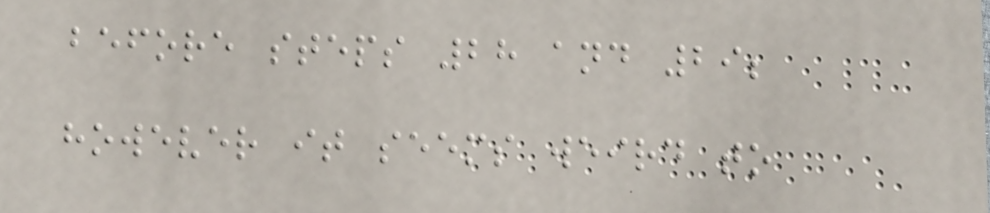before steps 28 and 29;
however it seems weird to
